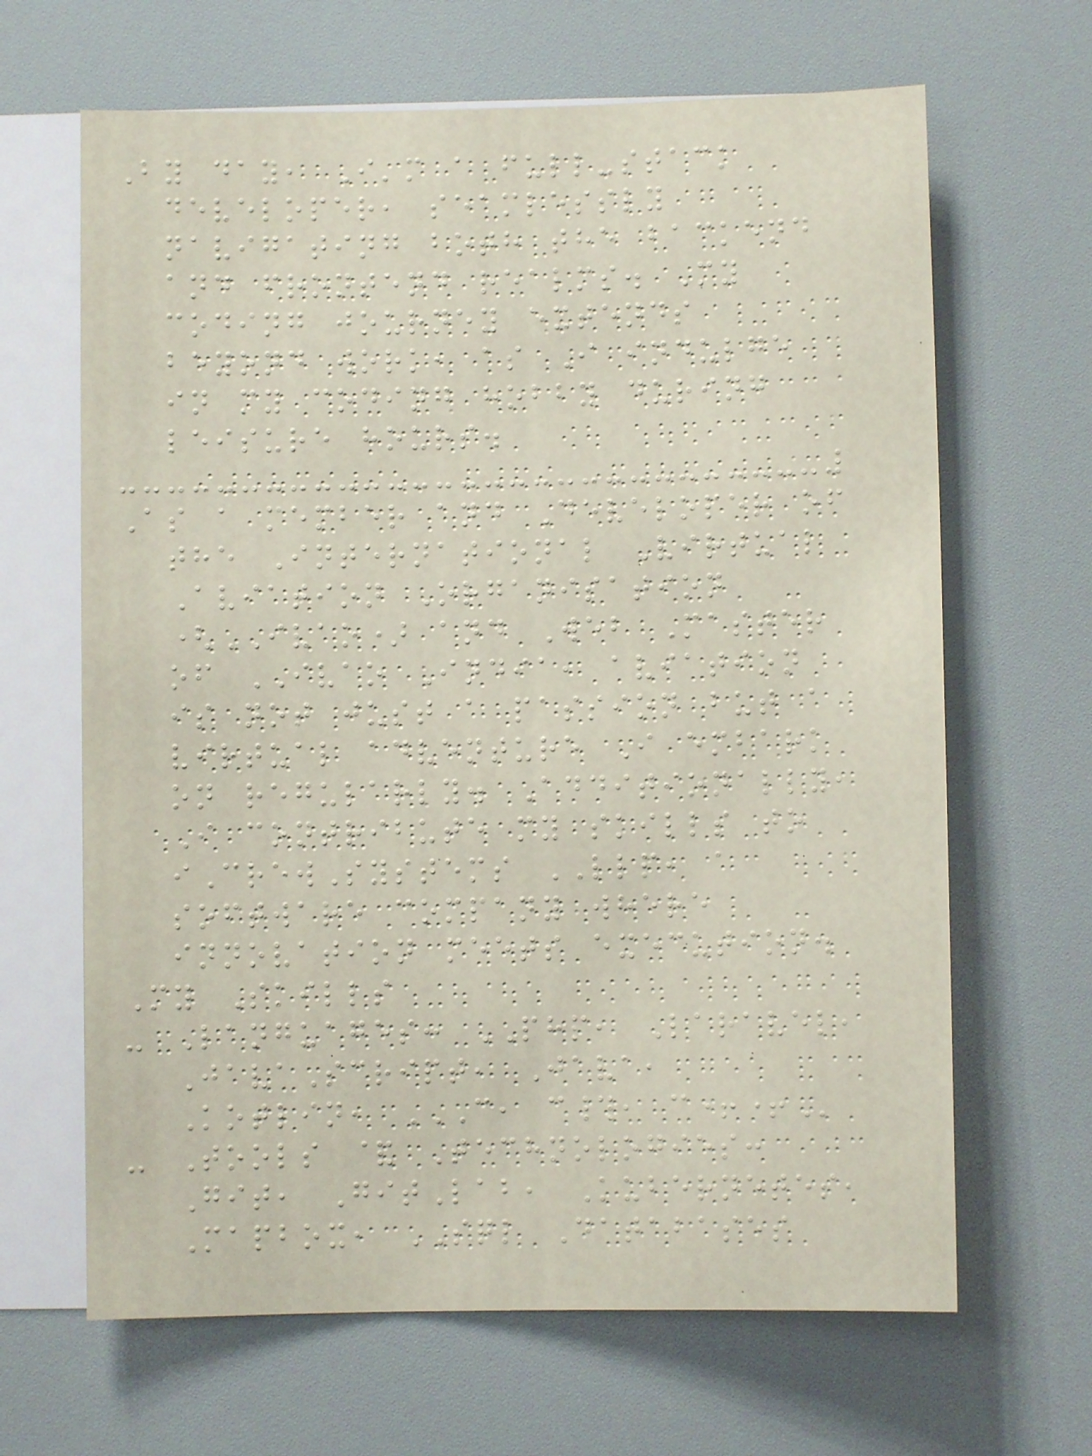By day, I'm a full-stack
developer, seamlessly
navigating both the backend
and frontend realms. My
coding journey extends
beyond work, as I indulge
in my coding hobby during
leisure hours.
As a member and Developer of
the International Virtual
Aviation Organisation
(IVAO) and Web Master
of IVAO India, aviation
is not just a passion but a
virtual adventure I embark
on regularly. Additionally,
I contribute my skills to
iCrewSystems LLP, a
software company where
innovation meets execution.
My Skills
- Languages: PHP, Laravel,
JavaScript, Java,
Kotlin, C, C#, C++
- Tools & Technologies:
Git, GitLab, Kubernetes,
Mapbox, SQL Databases
